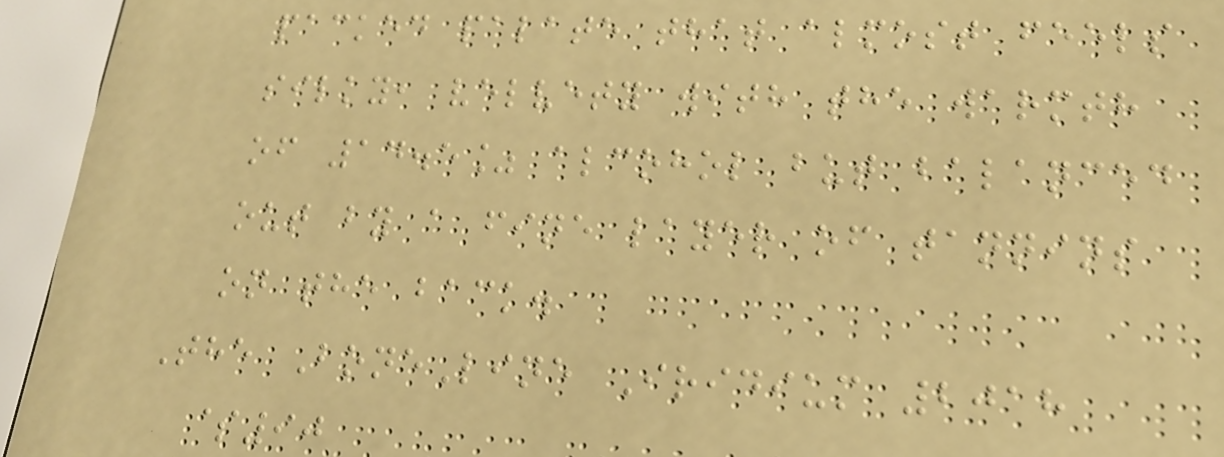packed palate that almost feels
silky, velvety with the warmth
of 14.5% alcohol but balanced
out by a fine layer of tannins
on the back.
The BoneLine Iridium 2018
$90
